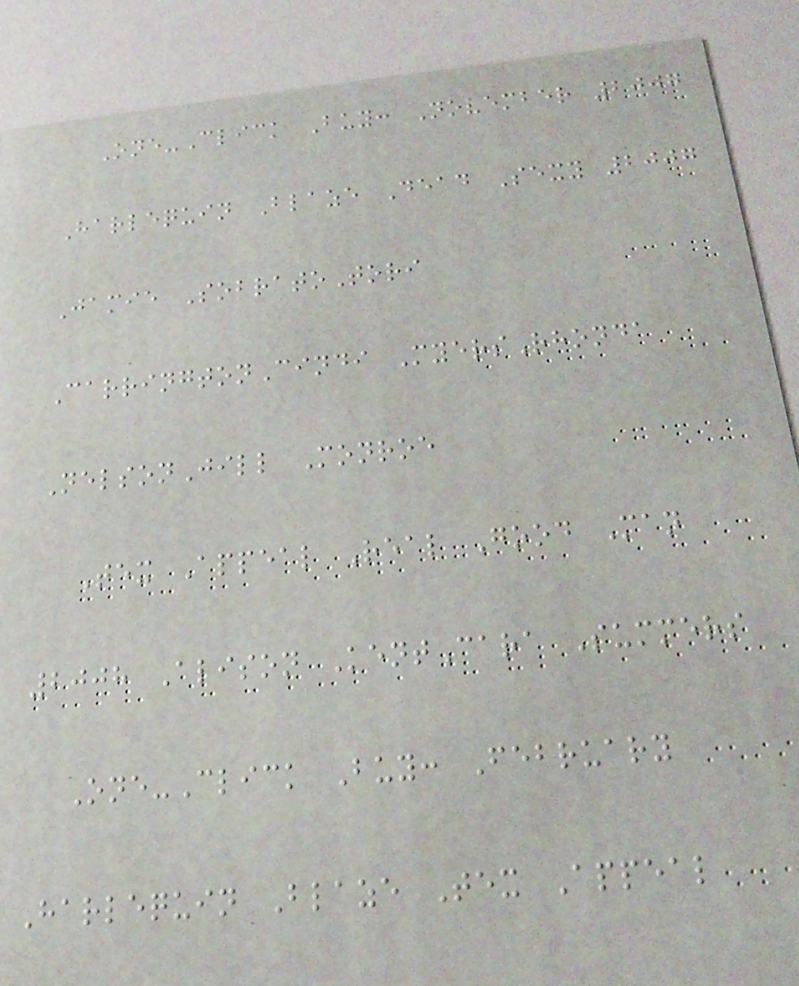One-Click Buy: November 2007
Harlequin Blaze Dead Sexy 2007
Jamie SobratoTori
CarringtonCindi MyersRhonda
NelsonJill Monroe
Tex Appeal Real Good Man
2008 Alison KentCara Summers
One-Click Buy: February
Harlequin Blaze Tex Appeal
